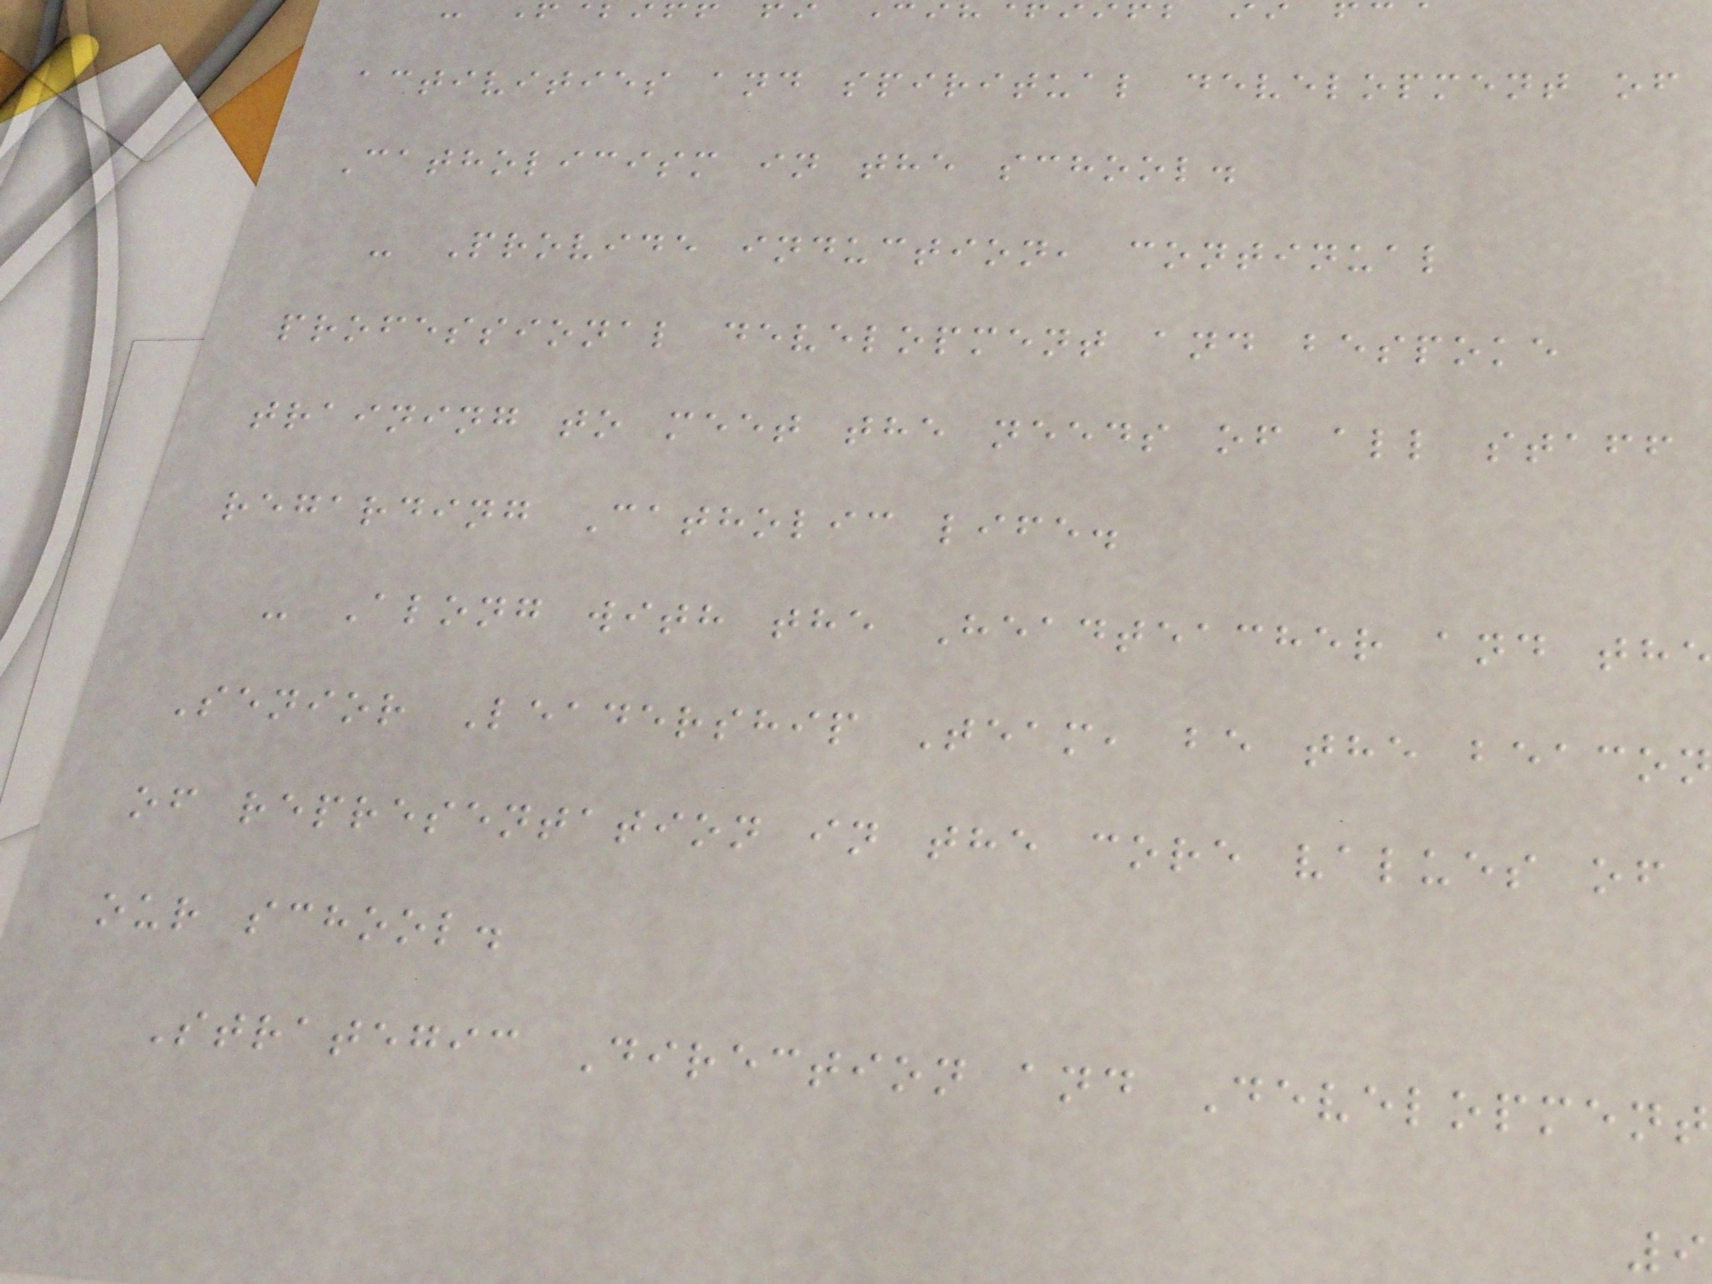activities and spiritual development of
Catholicism in the school.
- Provide induction, continual
professional development and bespoke
training to meet the needs of all staff
regarding Catholic life.
- Along with the Headteacher and the
Senior Leadership Team, be the beacon
of representation in the core values of
our school.
Strategic Direction and Development
